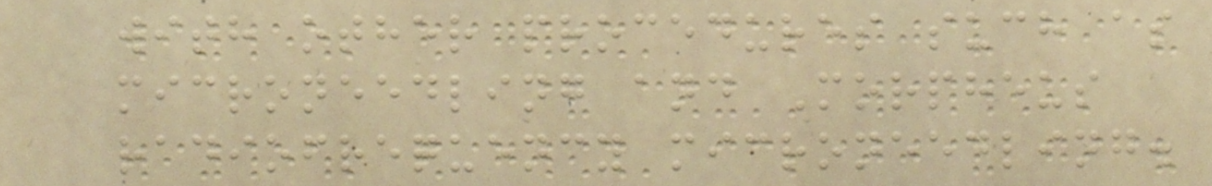with other procedures such as
microneedling and Morpheus
radiofrequency microneedling.
